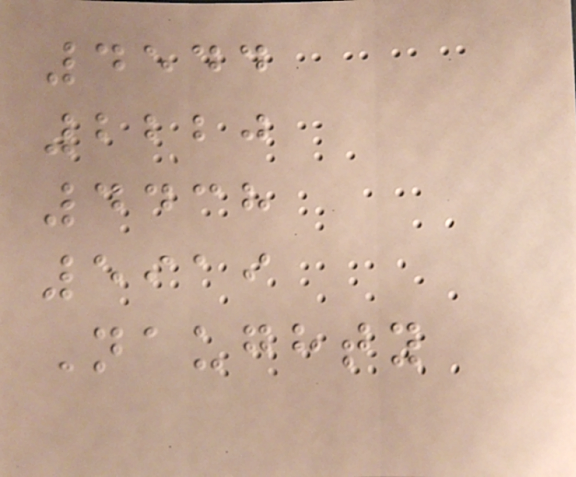4544
2220
4438
5919
Naughty
